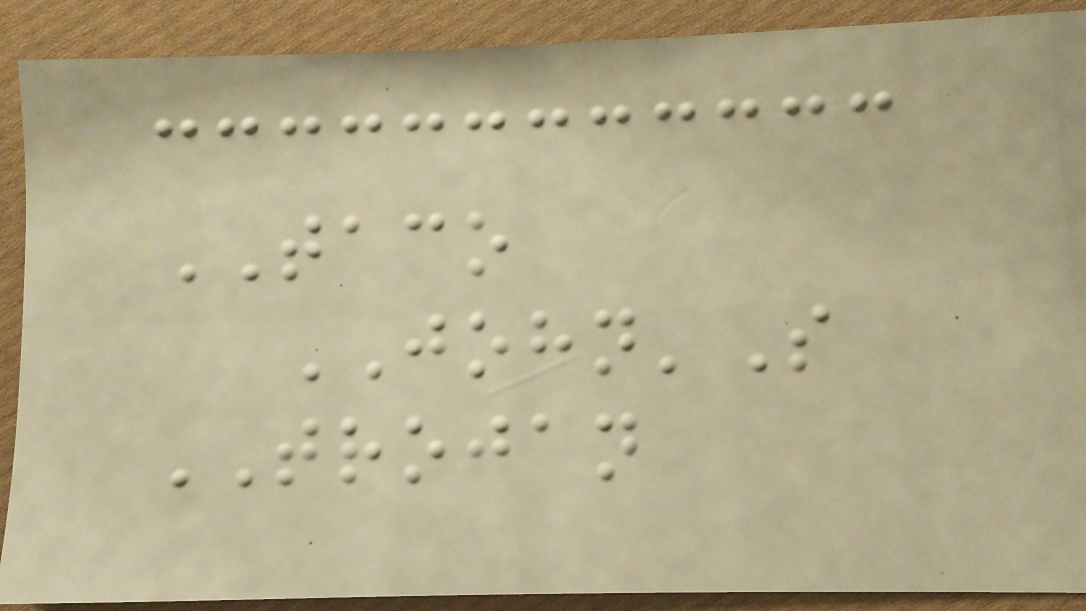TACO
JOHN'S
TROJAN
